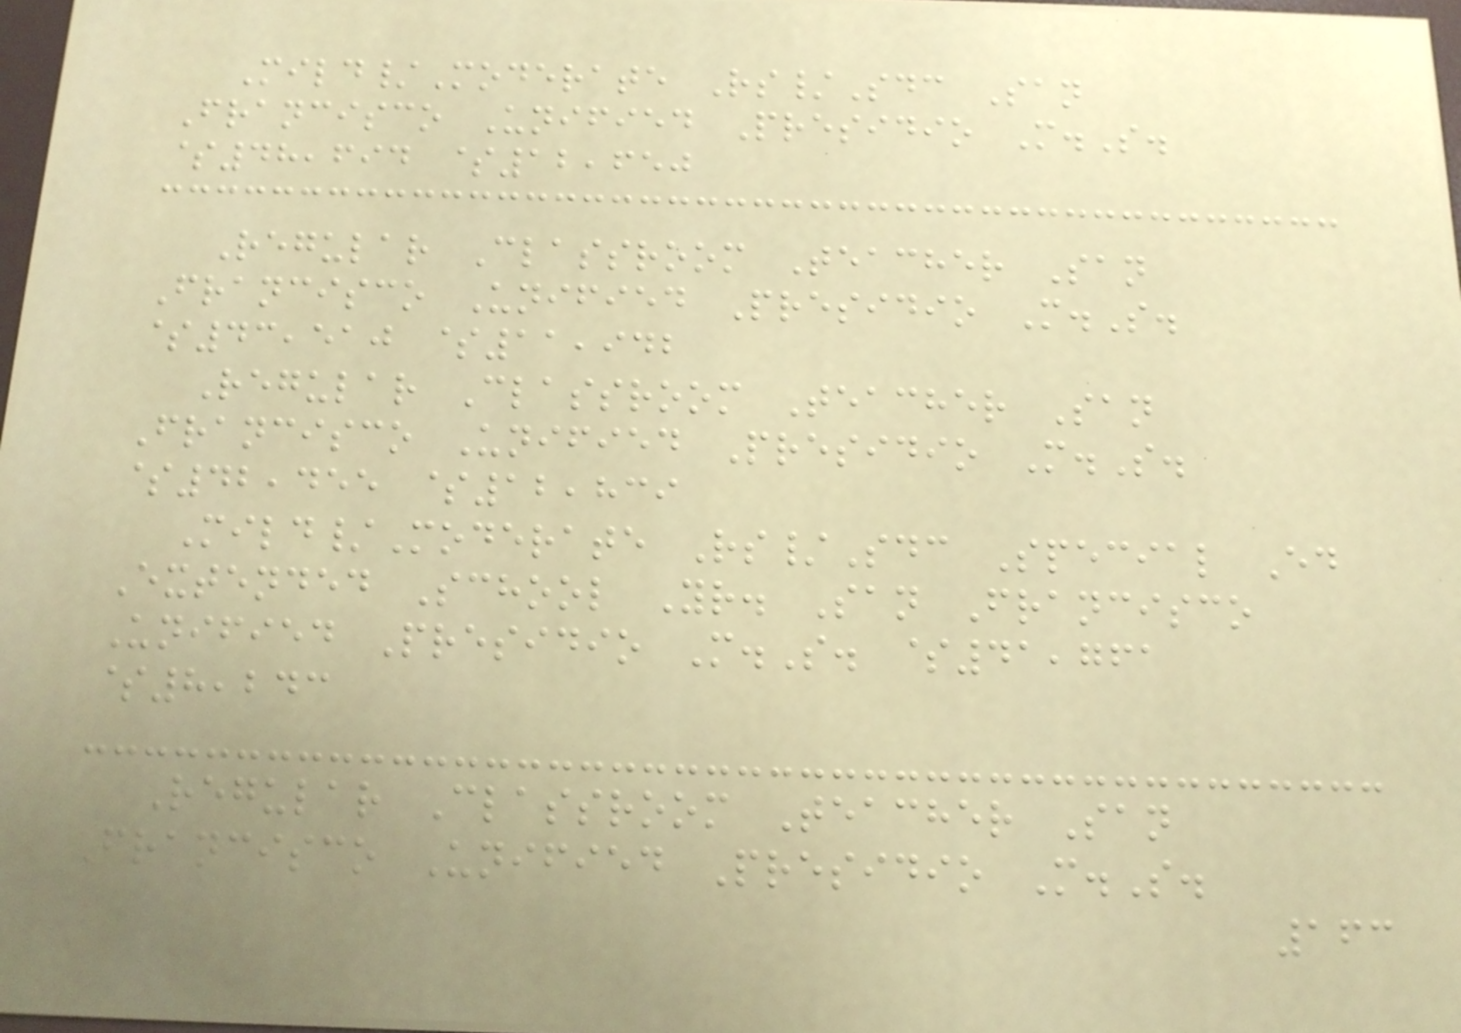Mild/Moderate Rs/Sdc San
Francisco Unified Presidio M.S.
$48,694 $12,650
Regular Classroom Teacher San
Francisco Unified Presidio M.S.
$43,510 $11,942
Regular Classroom Teacher San
Francisco Unified Presidio M.S.
$42,455 $12,839
Mild/Moderate Rs/Sdc Special Ed
Extended School Yr. San Francisco
Unified Presidio M.S. $41,761
$8,243
Regular Classroom Teacher San
Francisco Unified Presidio M.S.
163
